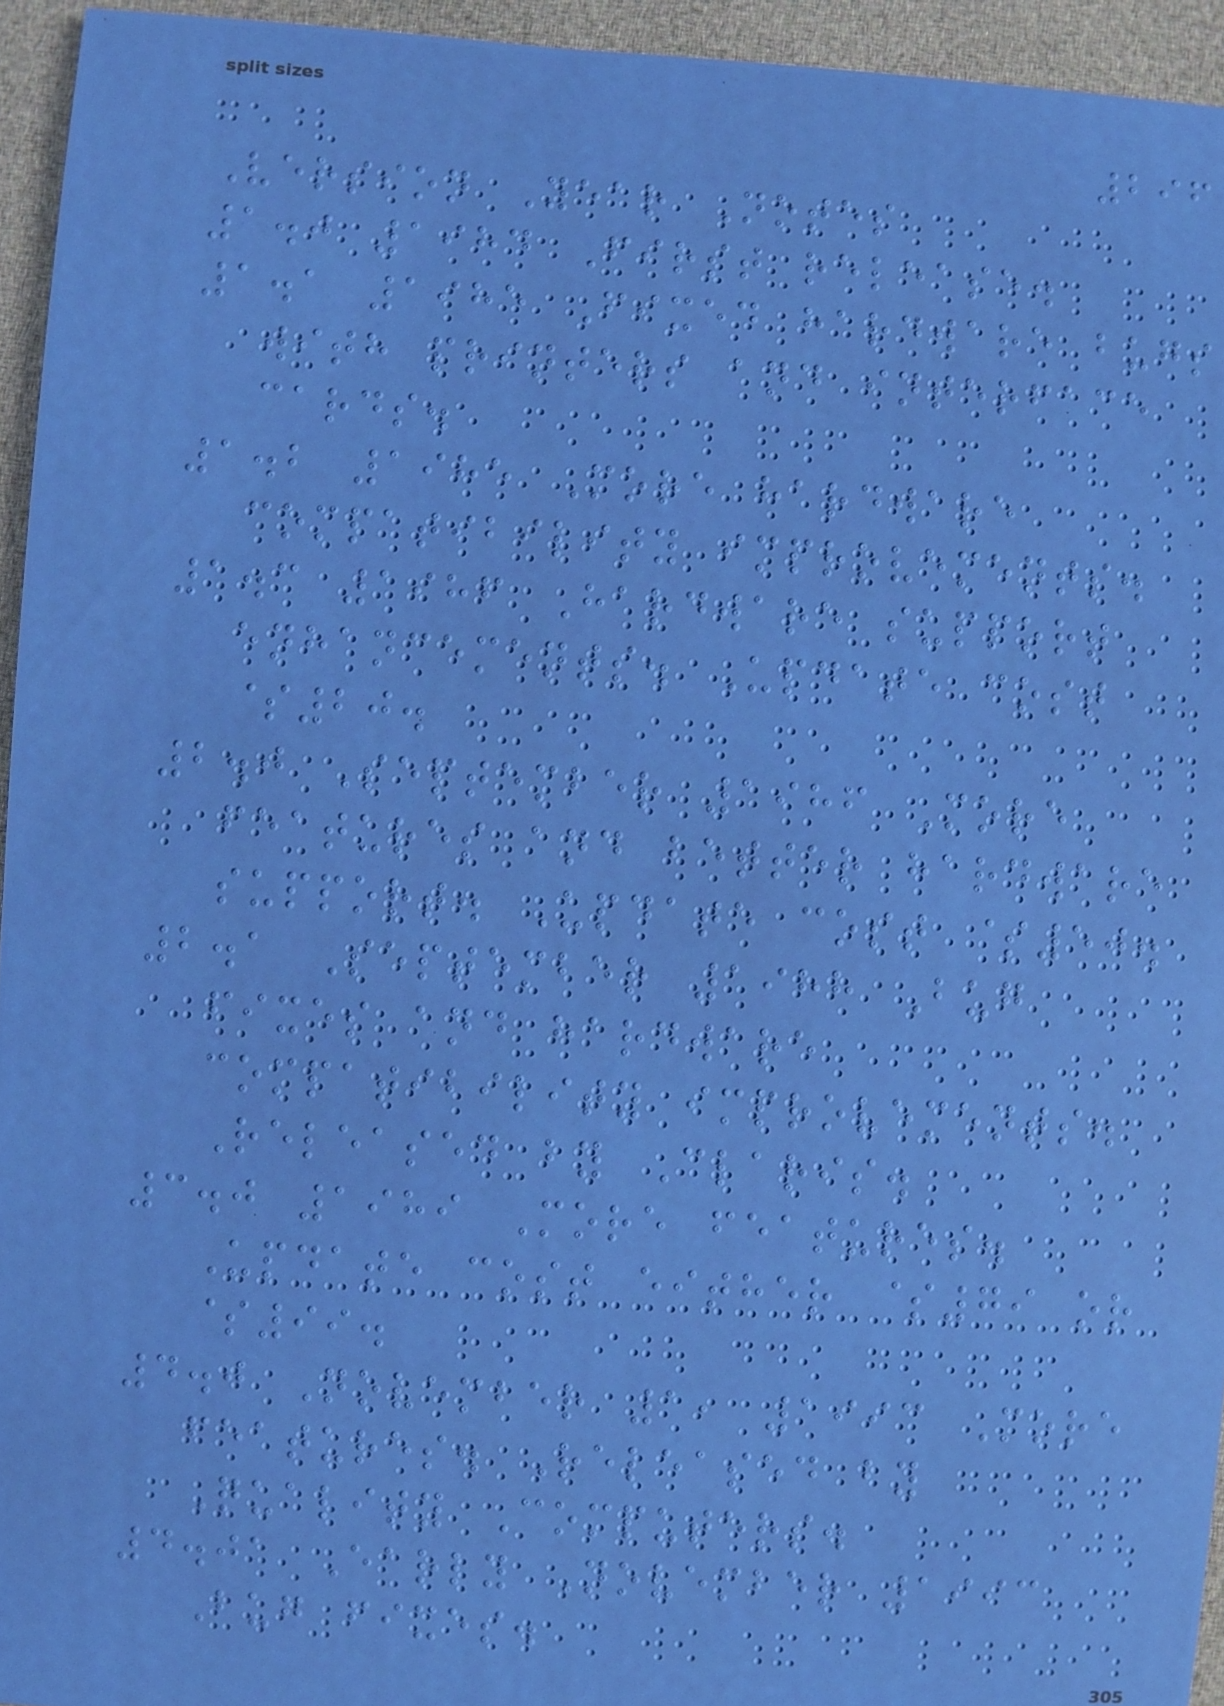296
Version Year Notes
1.0 1984 First release.
1.1 1985 Fixed hardware bugs
with printers and interface
cards.
1.2 1985 More hardware
compatibility improvements.
1.3 1986 Hardware support
enhancements. Update cost
$20.
2.0 September 1986 More
features and better hardware
support. Update cost $50.
2.1 September 1988 Bug
fixes and hardware
compatibility improvements.
Released by Claris.
3.0 1989 More features.
Update cost either $79 or
$99.
4.0 November 1, 1993 More
features. Released by
Quality Computers.
4.01 Early November 1993
Bug fixes.
